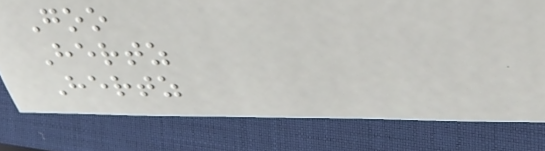Goo
Hertz
Hertz
